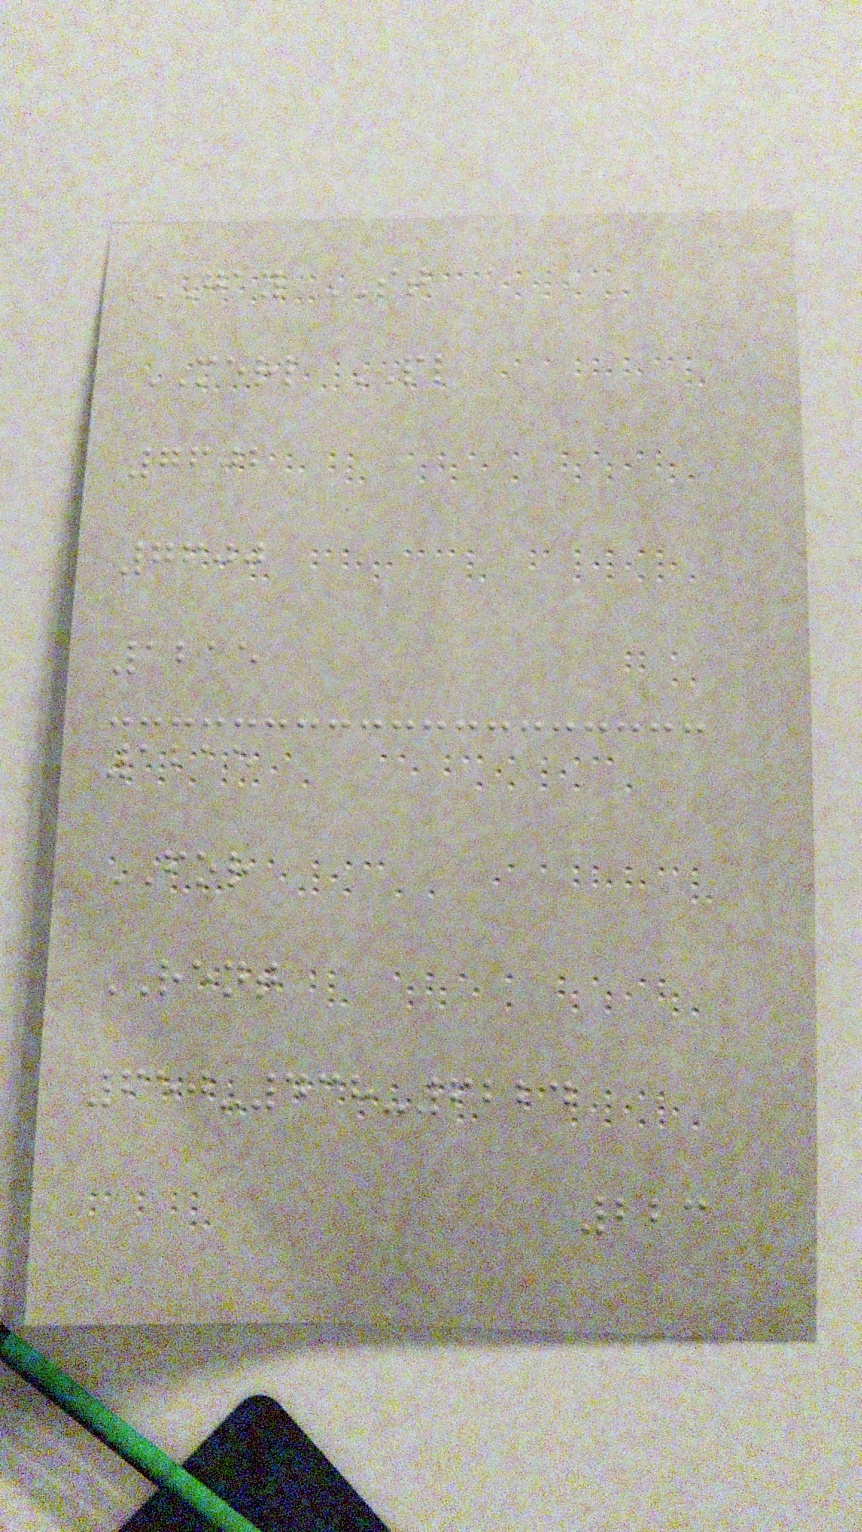GAY ST
MERL PL
7602
7600
1215
1215
FOR
RENT
650-438-6224
223
